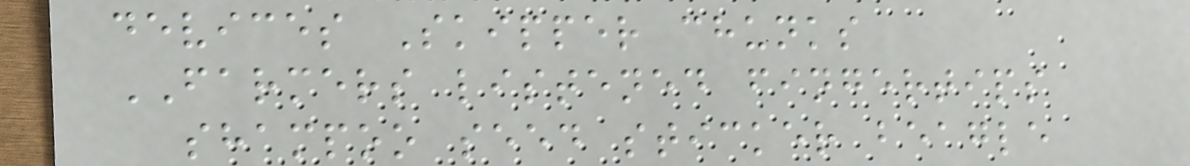devices Skipper chunks
FARMERS listened fingertips
shampoo seed sticker beagle
